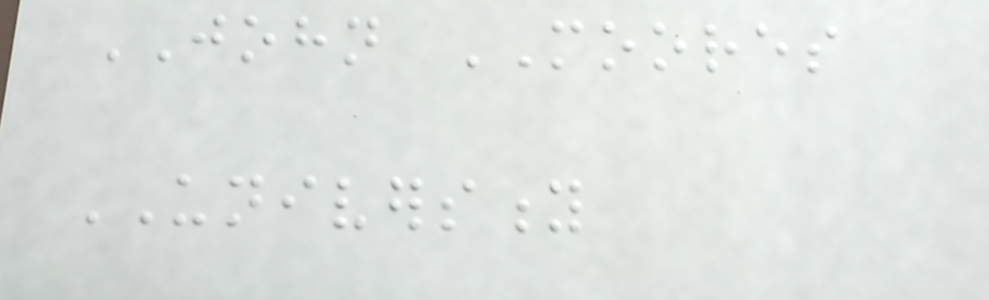JOHN MOORES
UNIVERSITY
